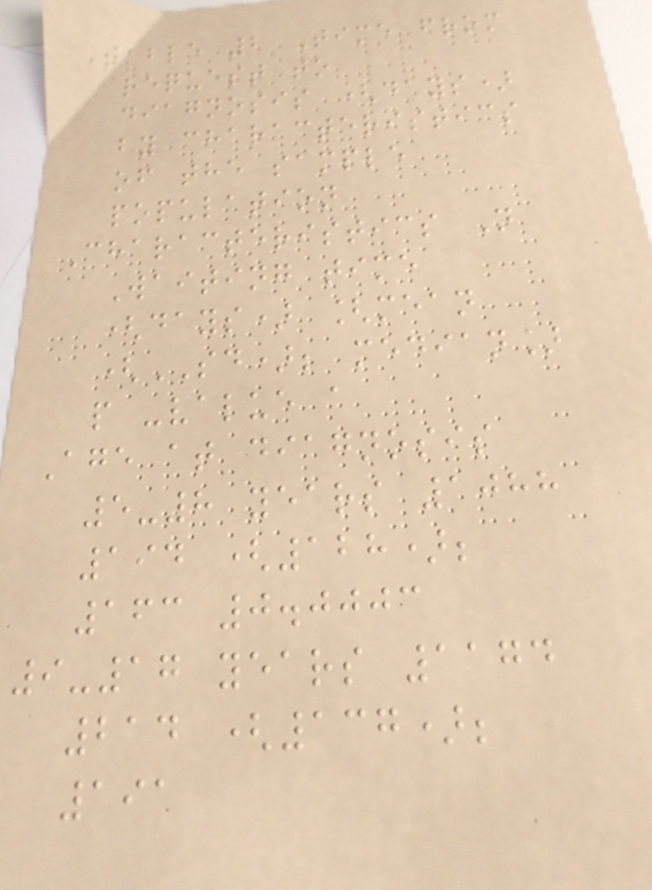Table 2 Time from
request to
diagnosis (days)
by characteristics
of the sample
population
Characteristics N
Waiting time
(days) [mean
(SD); median]
p -value a
Age at diagnosis
5-8 years 1088
194 (128);
163 0.0003
9-17 years 1174
214 (137);
191
